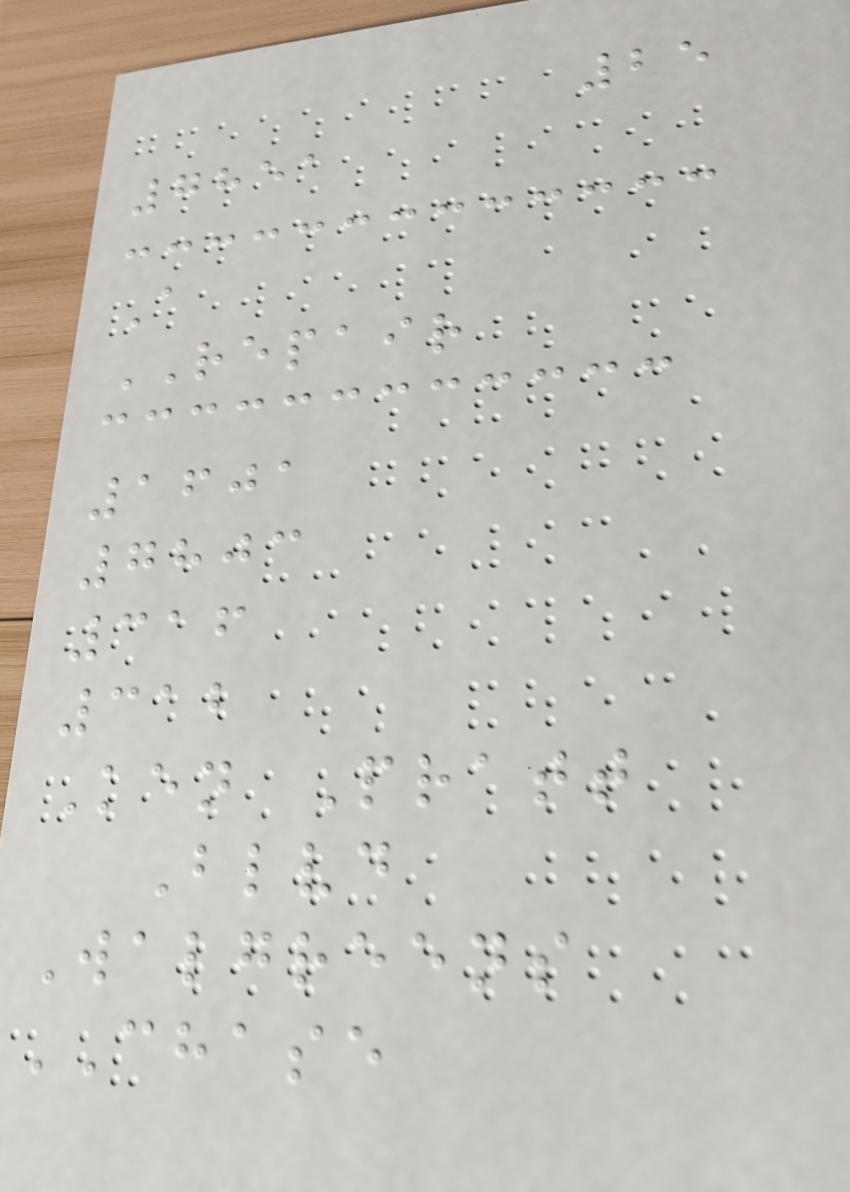25
7851
A
REPAIR
1601
7803
316
312
Ken Pratt
Blvd
Walgreens
CHASE
